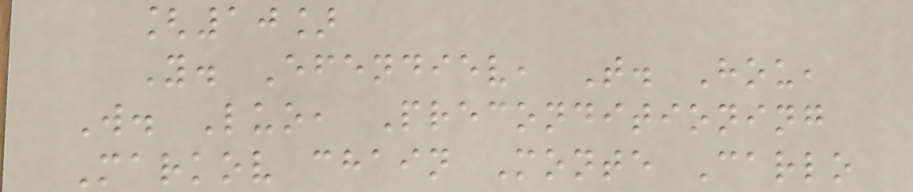[10]
Y. Efendiev, T. Hou,
W. Luo, Preconditioning
Markov chain Monte Carlo
